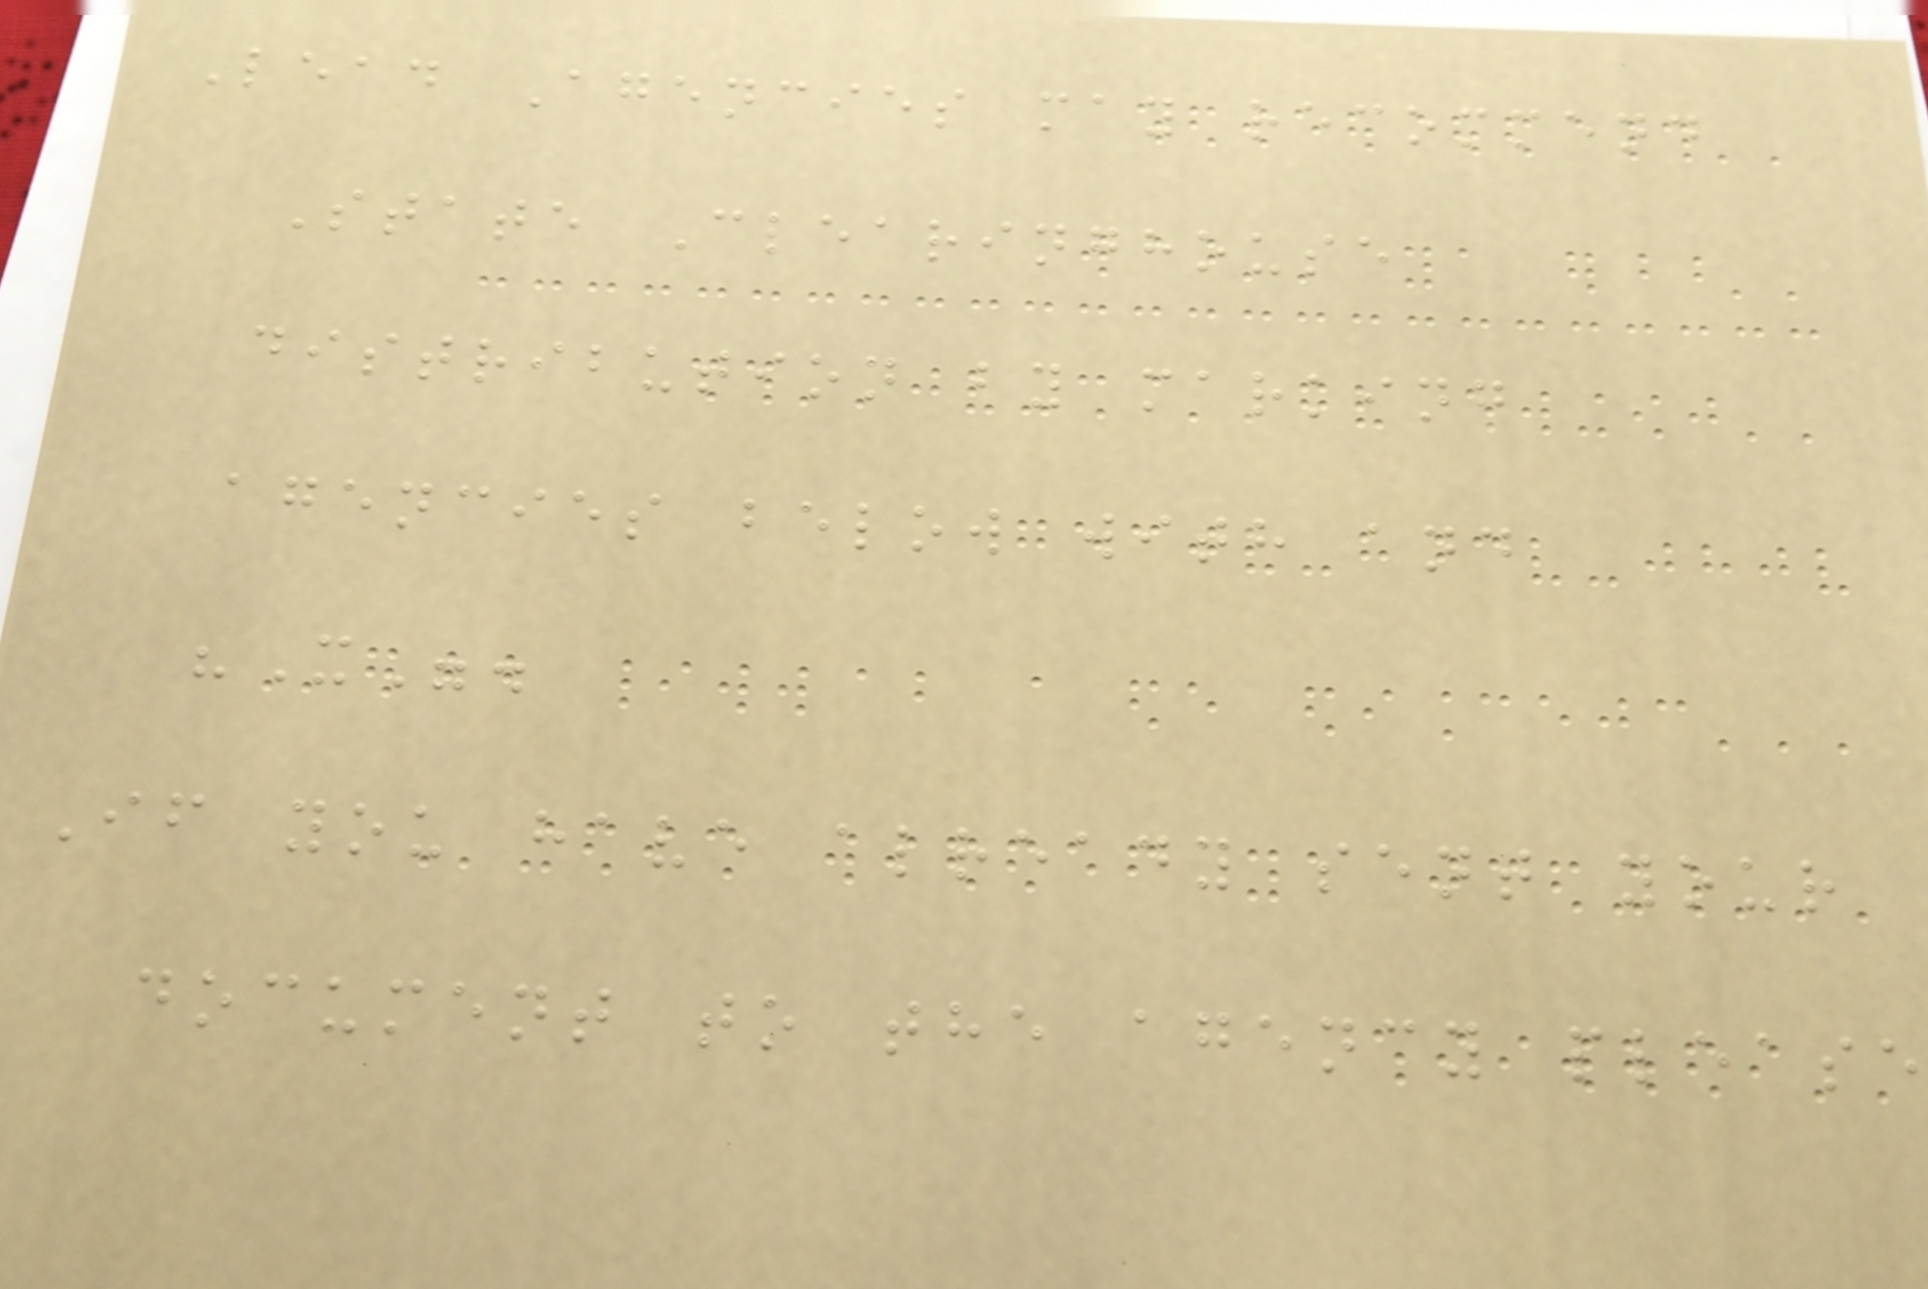Lead Agencies may recommend
State Clearinghouse
distribution by marking
agencies below with and
"X".
If you have already sent your
document to the agency please
